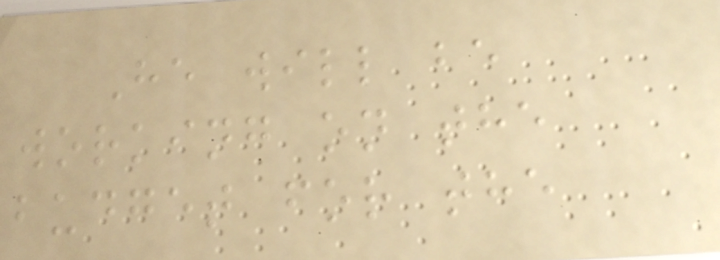He will be
working on the
budget for the
